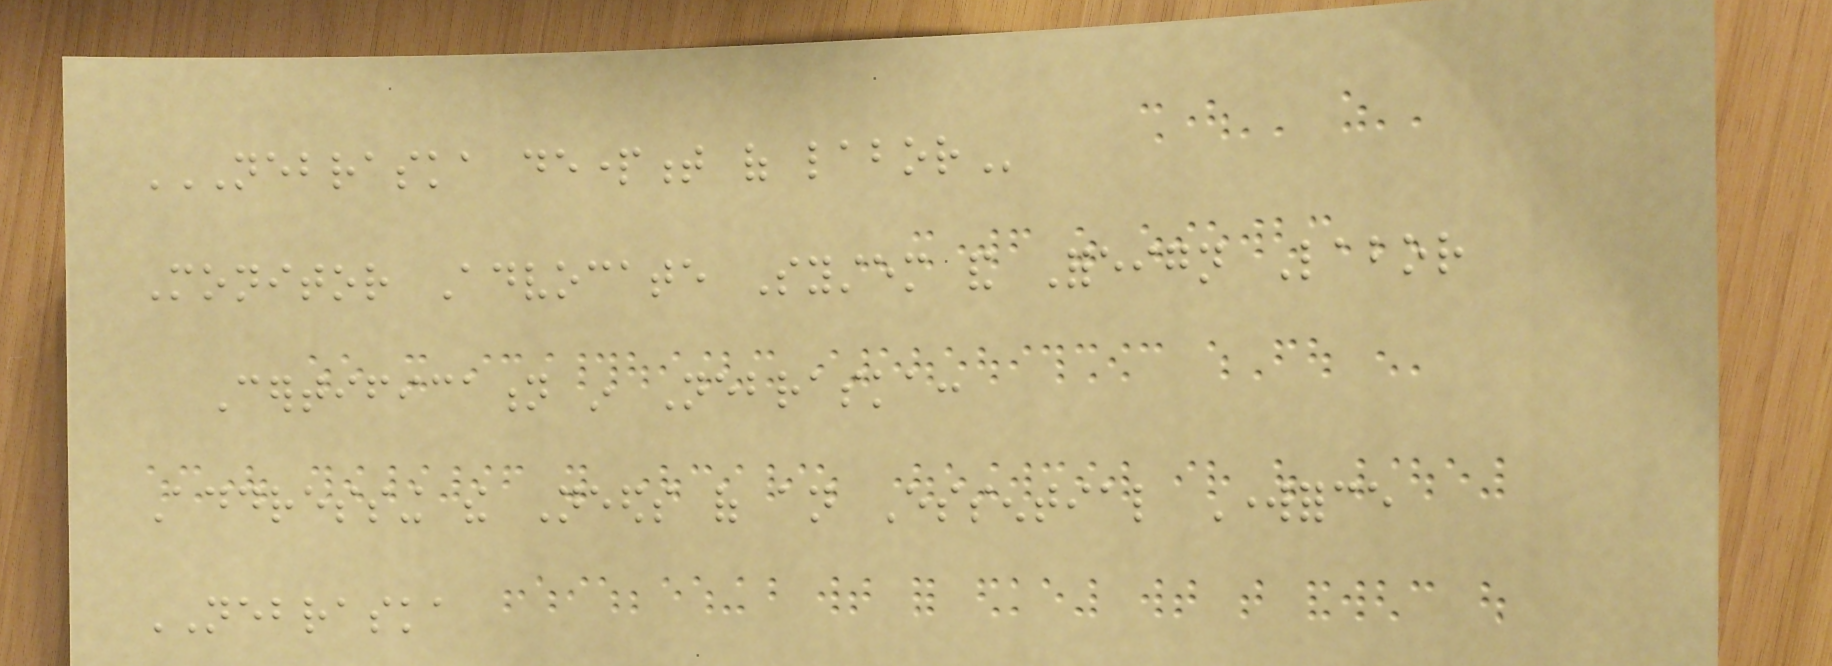NEBRASKA DEPARTMENT OF LABOR
Monitor Advocate System and Foreign Labor
Certification in Nebraska:
Addressing the Needs of an Essential Workforce
NEBRASKA
